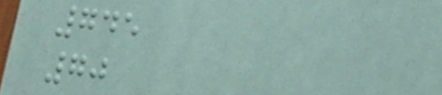745
70
